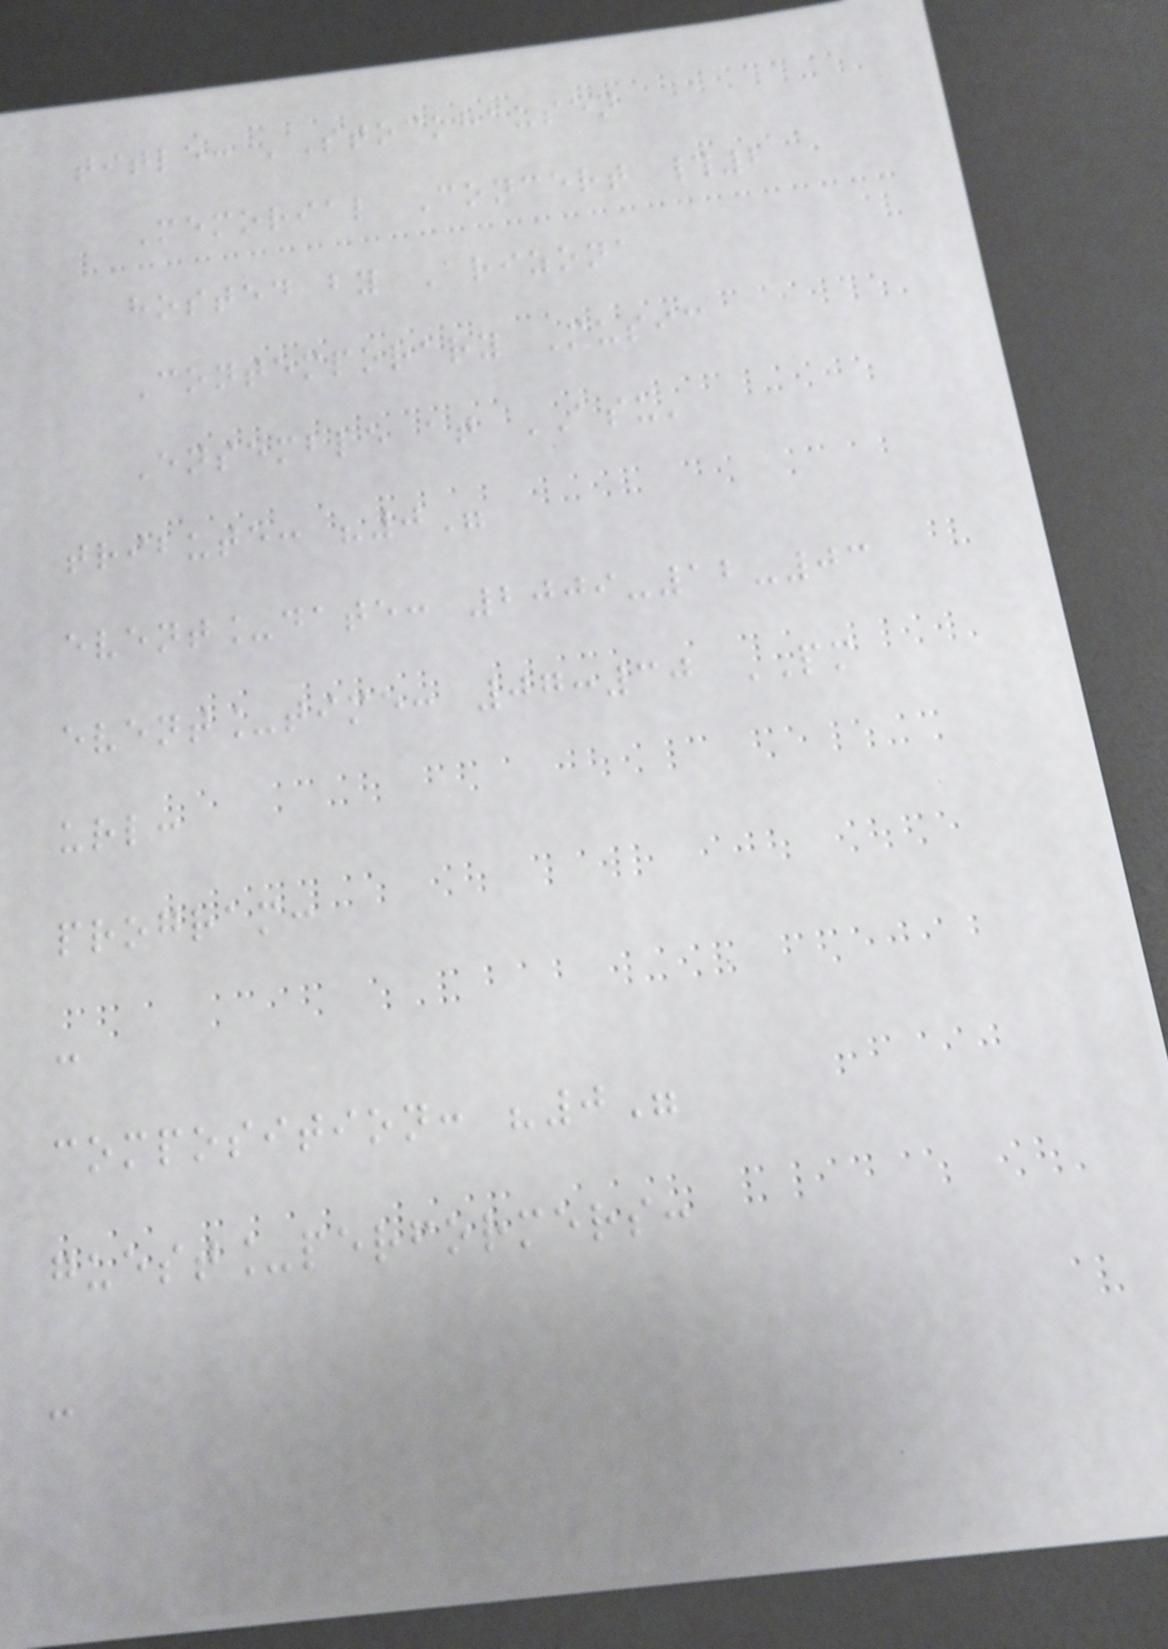title: 'Stockhausen
Memorial Concert #2
hosted by Arizona
Contemporary Music
Ensemble at ASU'
tribute: "0"
event_date: 2009-12-03
event_time: 07:30 PM
url:
program:
-
composition: "0"
guest_performers:
-
